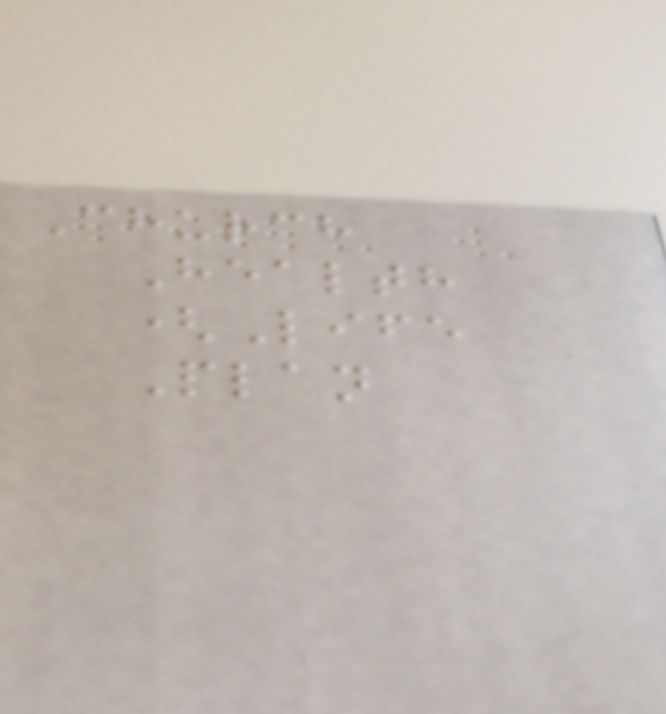Church
Health
(Life
Plan
